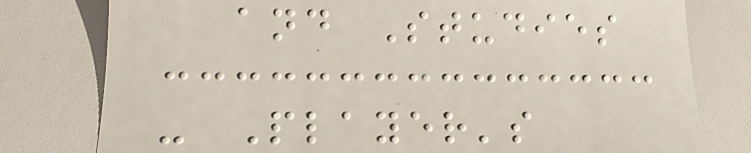and Studies
- Player's
